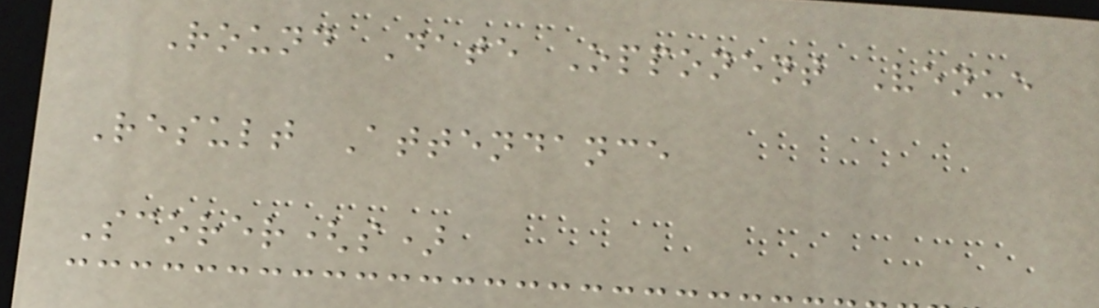Round Date Opponent Venue
Result Attendance
Scorer(s)
